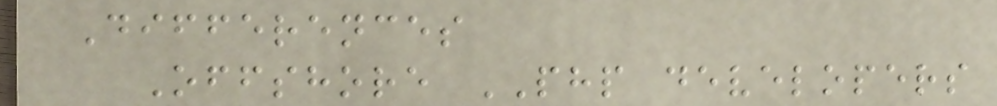Differences
Offshore PHP developers
